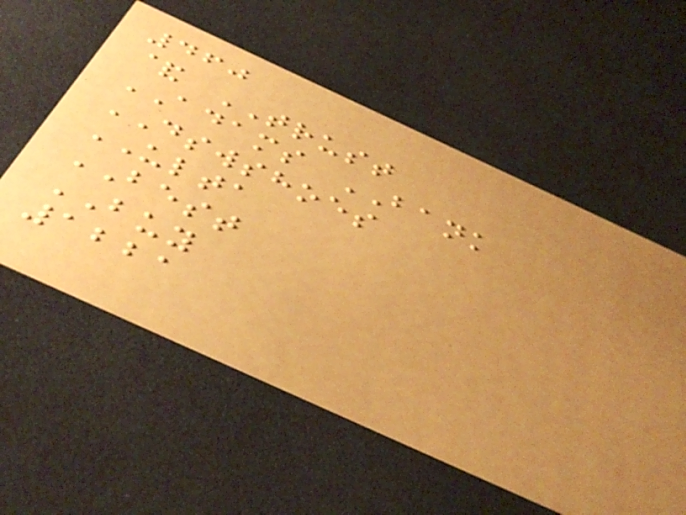460
& TRUST
ADAMS BANK
DSWSHOES
ULTA
BEST
BUY
1221
